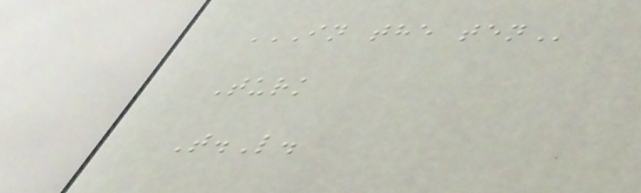IN THE TEN
Turk
T.L.
